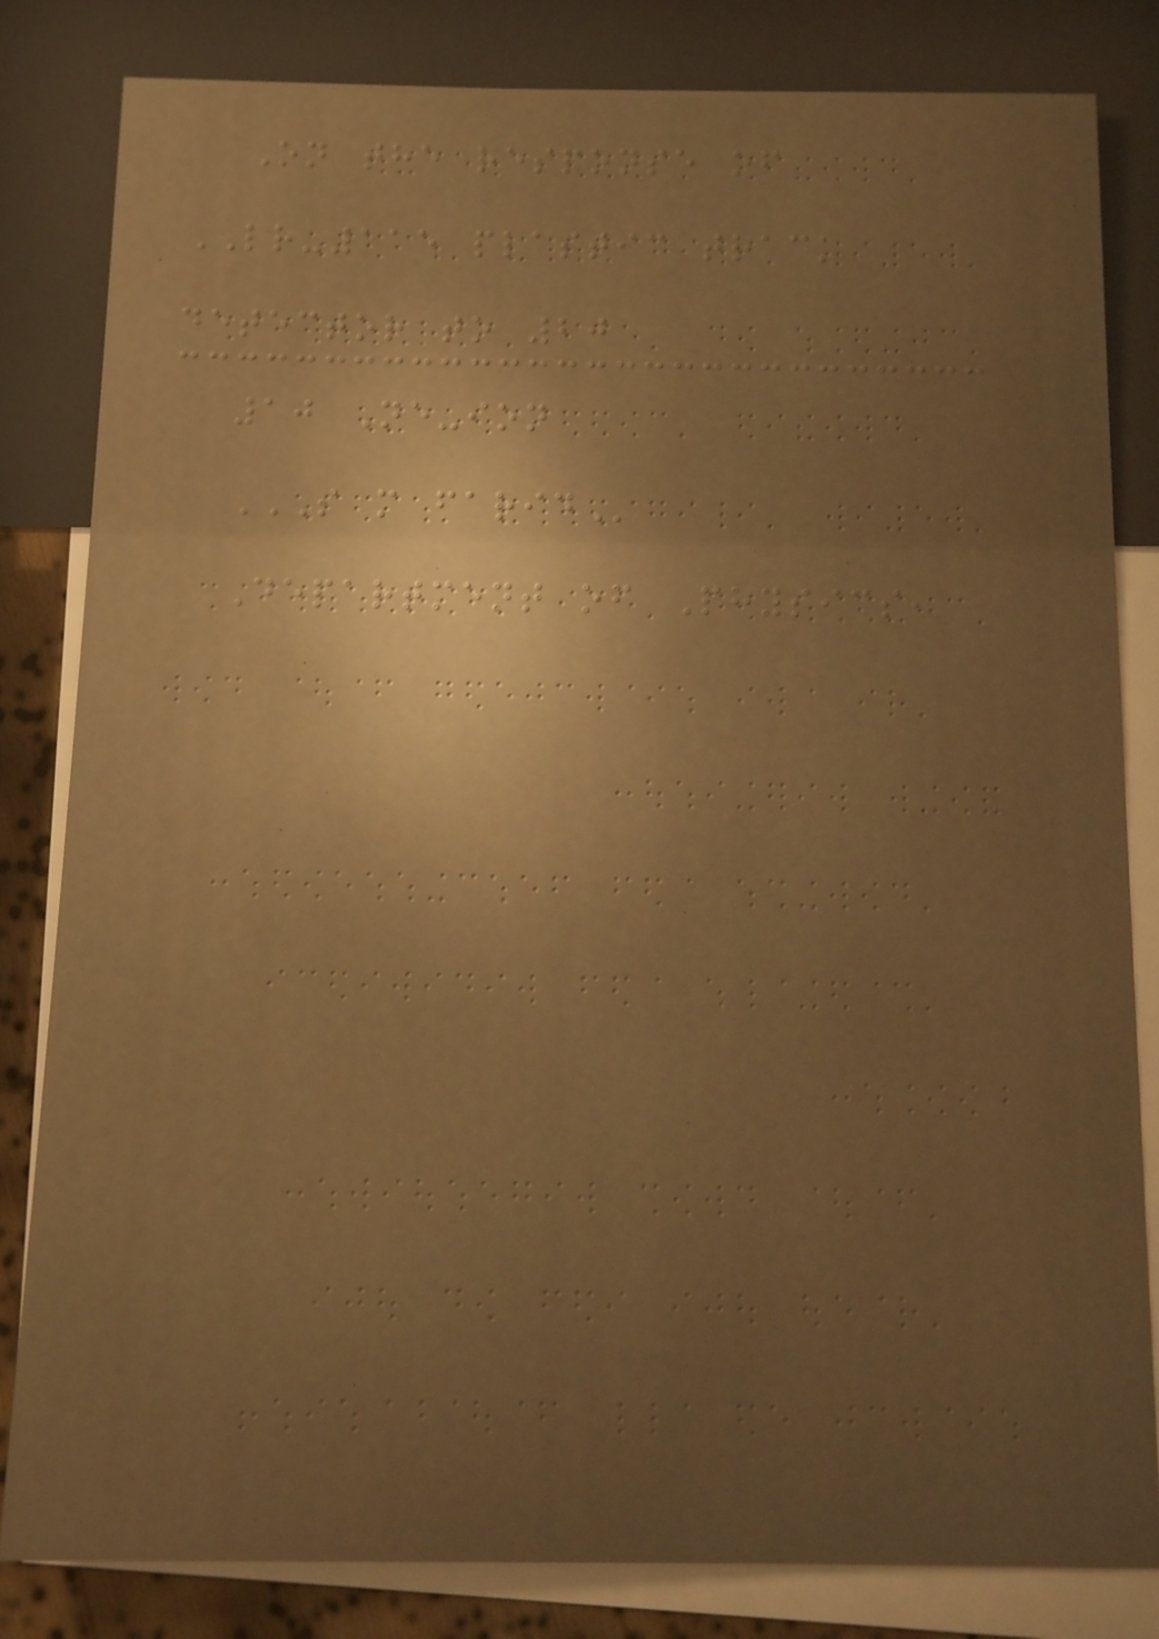On the response of
LR-115 plastic track
detector to 20
10 Ne-ion
S M FARID
Department of Physics,
